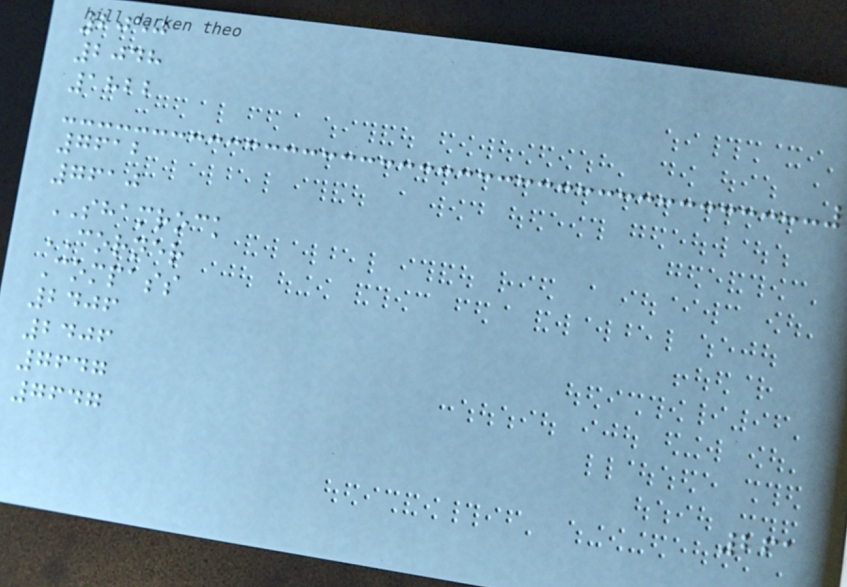2050
2048
1822
7612
7610
SHAMROCK
CORNER
Compass
2406
2406
7647
7647
261
